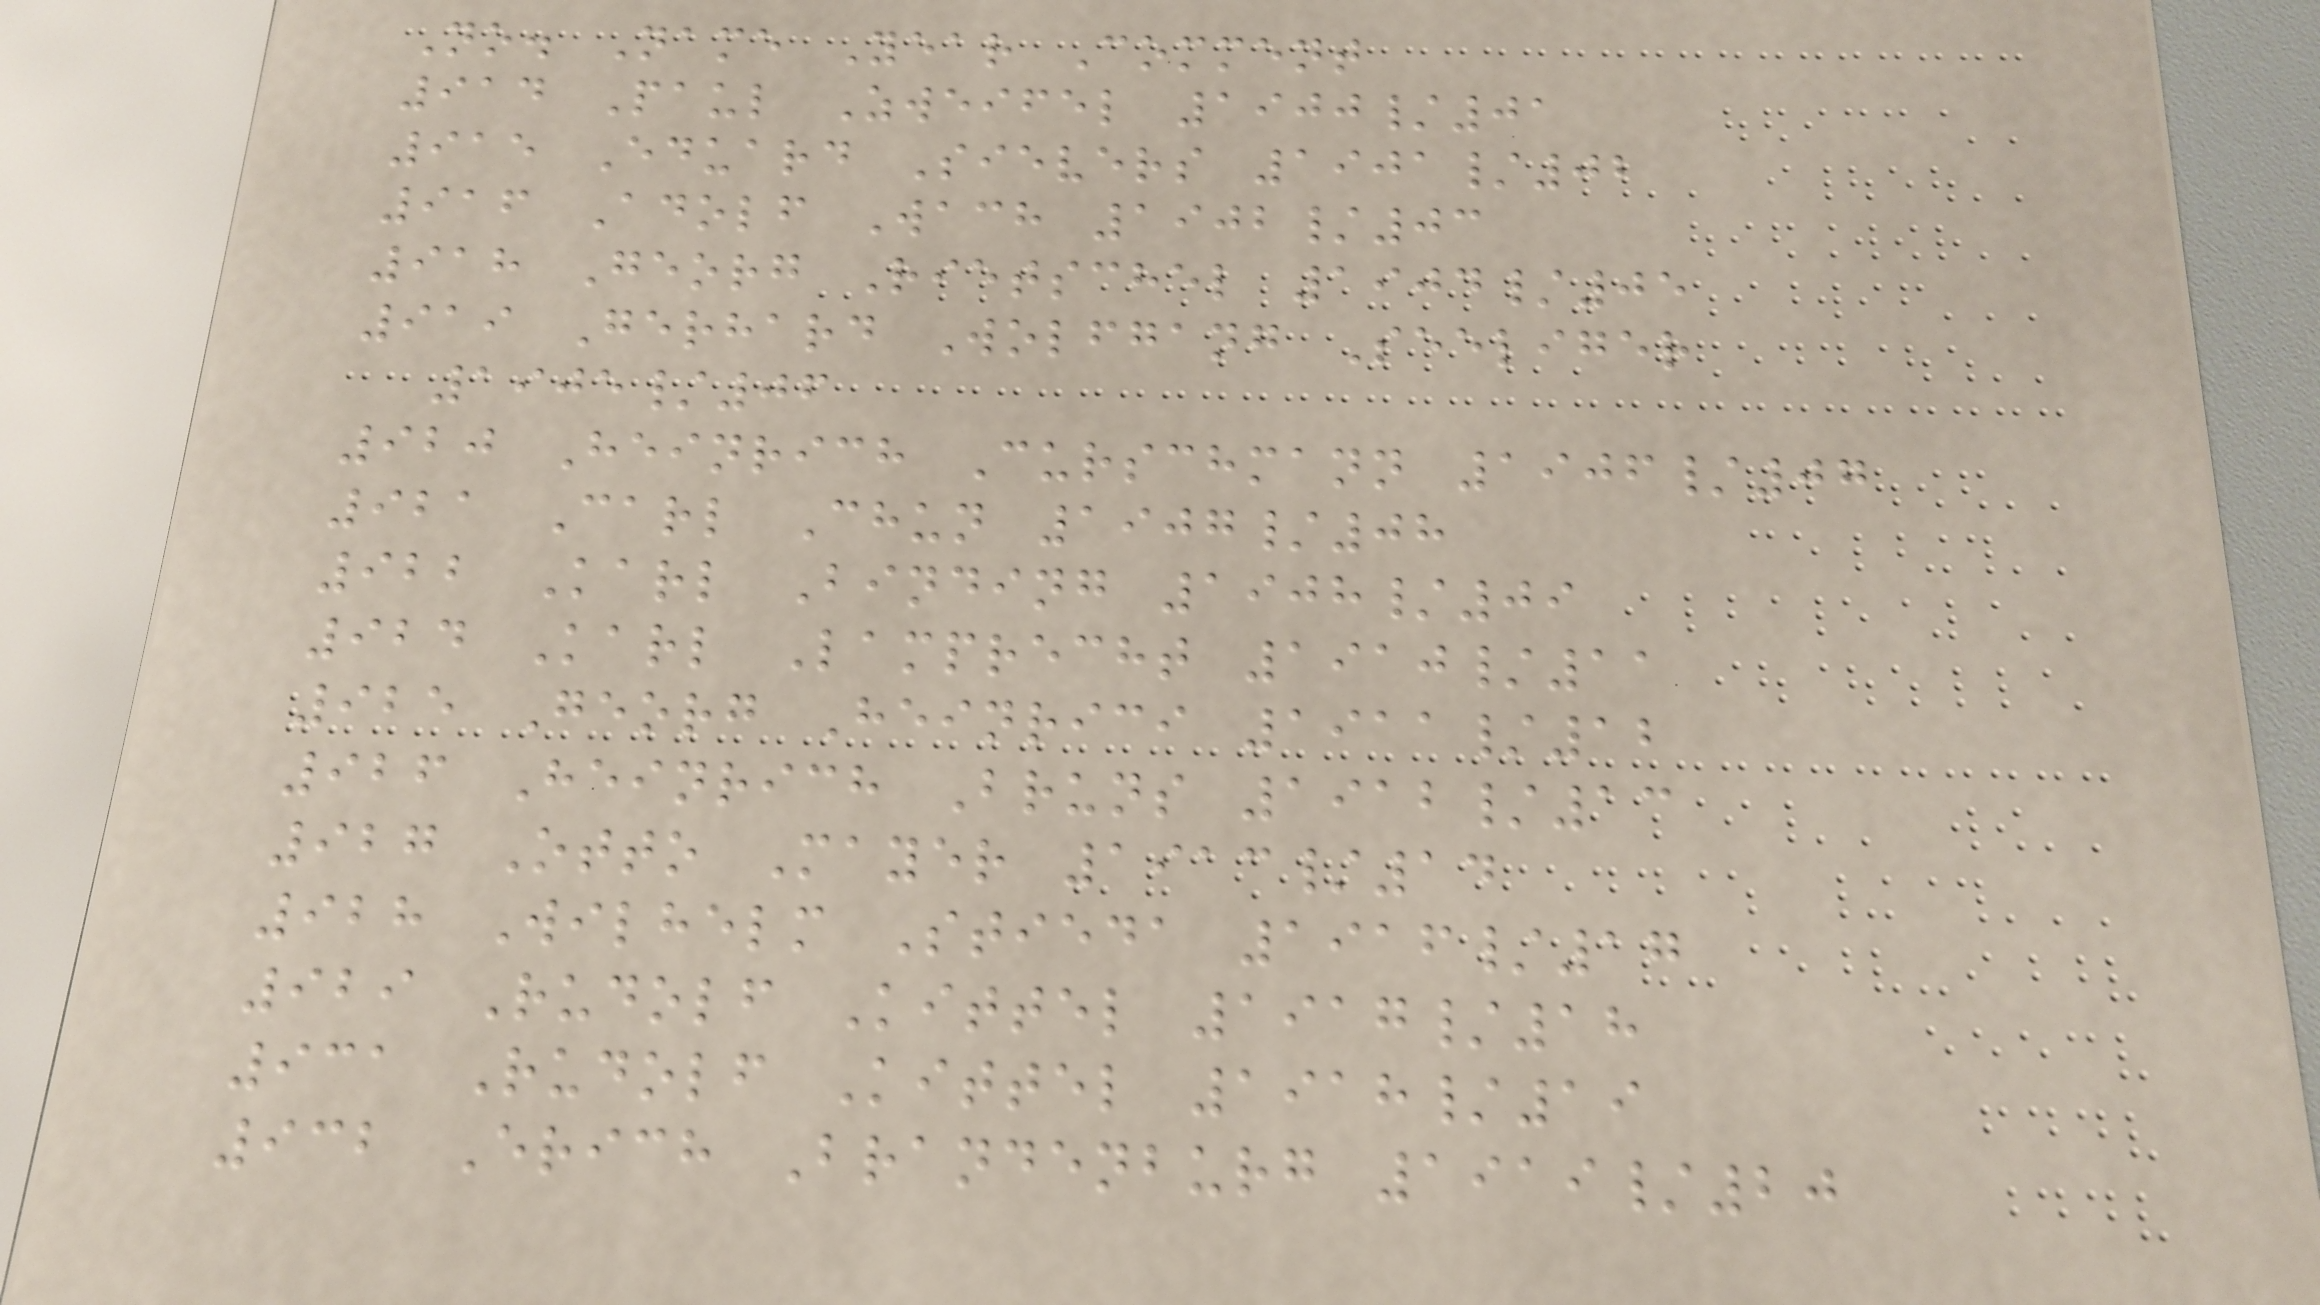No. Name Year Comment
914 Paul Zweifel 1900/01
915 Eduard Sievers 1901/02
916 Adolf Wach 1902/03
918 Georg Rietschel 1904/05
919 Gerhard Wolfgang Seeliger
1905/06
920 Heinrich Curschmann 1906/07
921 Carl Chun 1907/08
922 Karl Binding 1908/09
924 Karl Lamprecht 1910/11
925 Georg Heinrici 1911/12
926 Heinrich Bruns 1912/13
927 Otto Mayer 1913/14
928 Wilhelm Stieda 1916/17
929 Rudolf Kittel 1917/18
931 Rudolf Kittel 1918/19
932 Erich Brandenburg 1919/20
